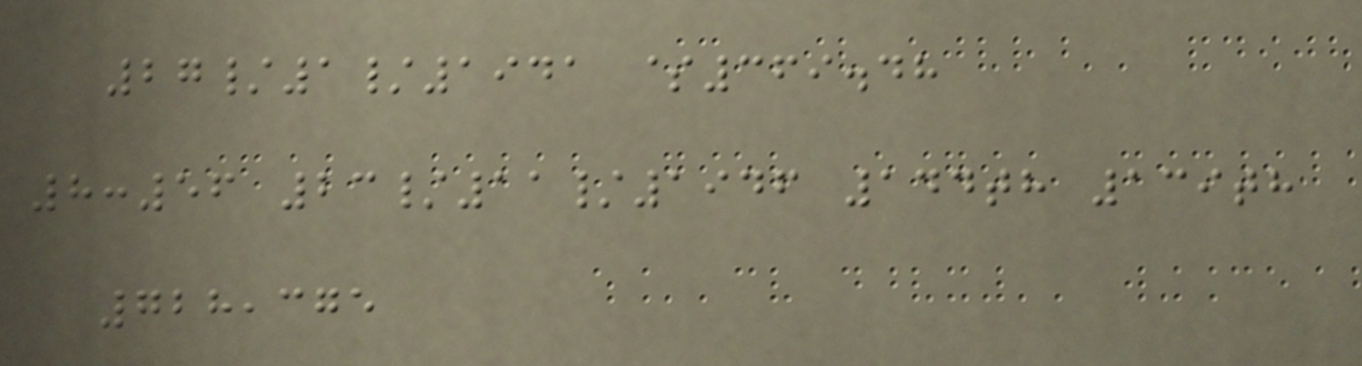27/1/1941 $369.48
8:56 23/11/1946 144th 139th
728,375
